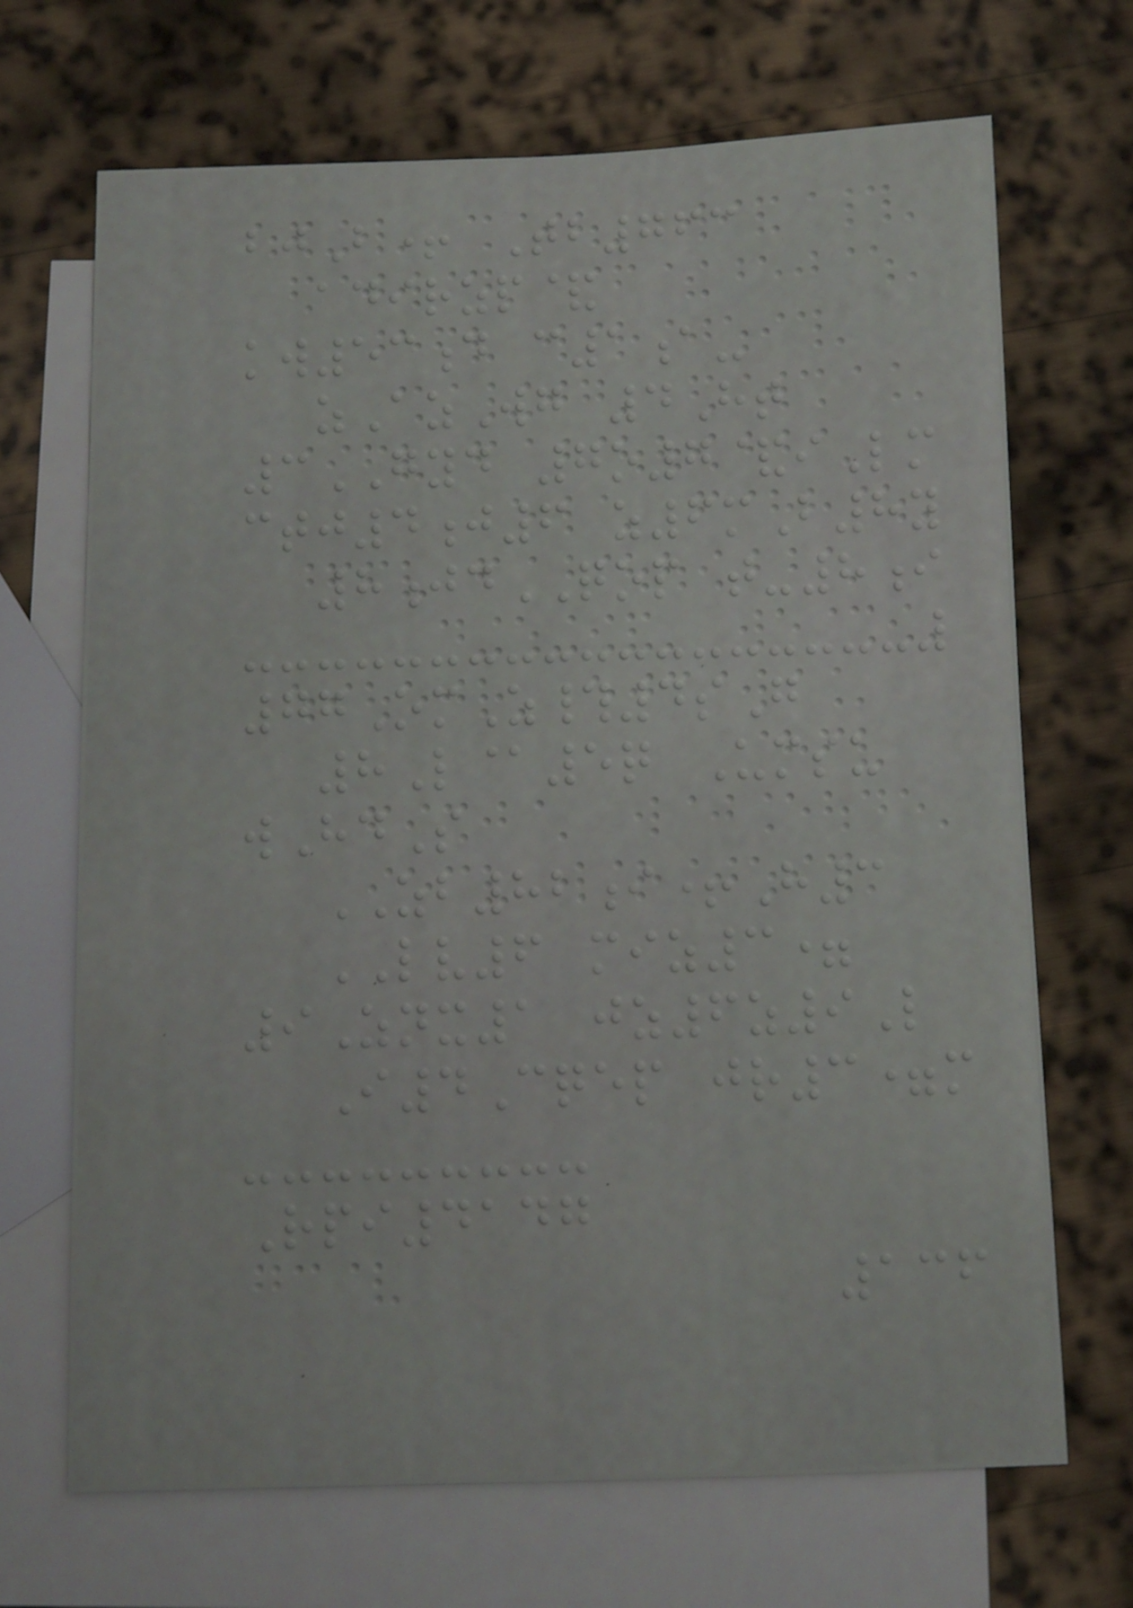bjB+ Tb763
adirzp&
kw53d c1a-
zAzWg 4Ht
3GYD 7o7&iLm
ctj4j6 z6mB8y
8jdQOP t-8i
77OmZ#4sG
8L@5q Umsu
wHdS
ZB82i+H3
LV6 miz3=
9Znx1 jz6z9L
I4Cqep jr3=m
Rpi4147
136
